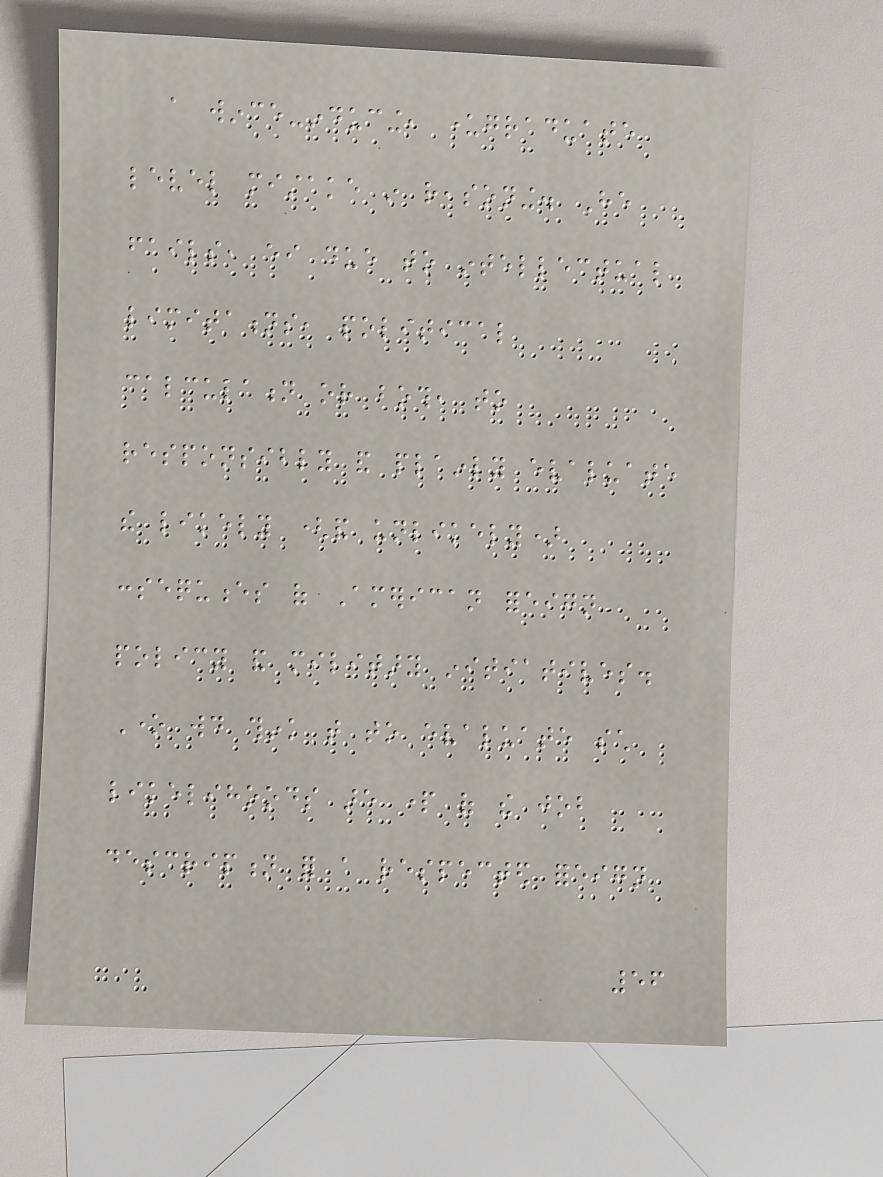a wince-inducing, undergraduate
level mistake in reasoning. He
fails, either due to intellectual
limitations, political
calculation or both, to
responsibly and plainly evaluate
the likely (and unlikely)
consequences of American foreign
policy and military initiatives.
One would think that to evaluate such
likelihoods are part of the job
description for a respected foreign
56
